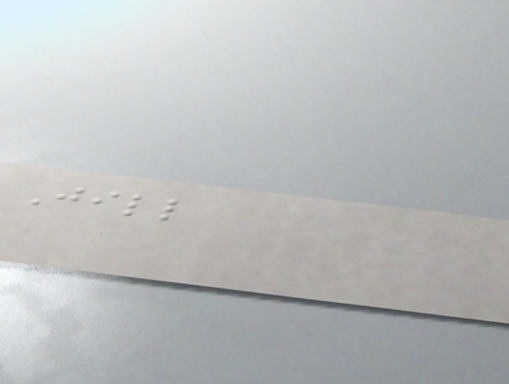Jill
